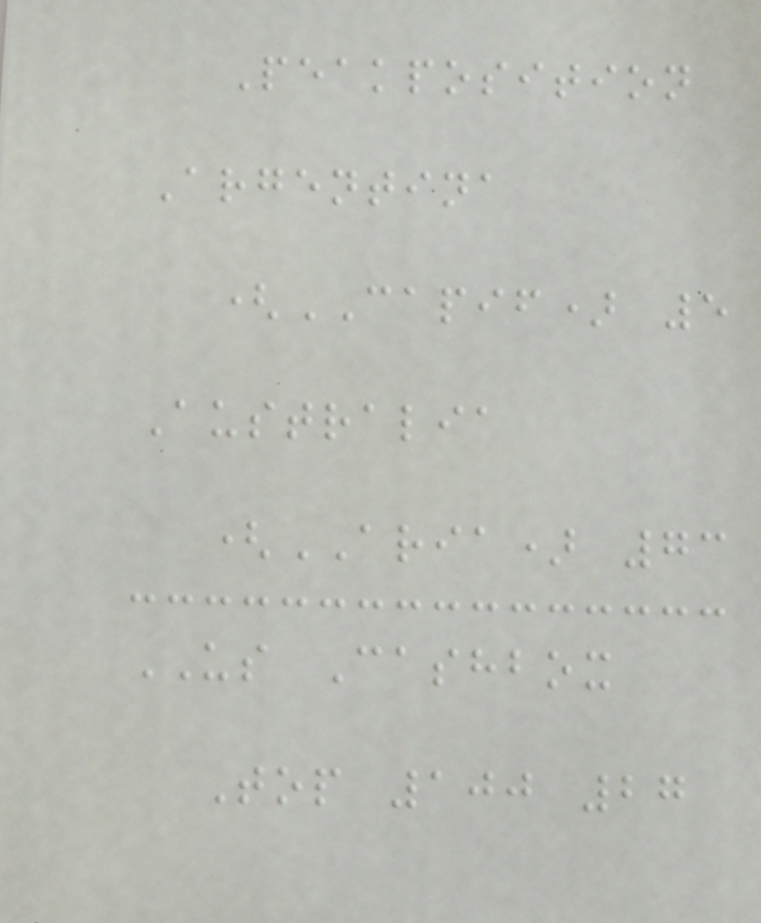Peakposition
Argentina
(CAPIF) 5
Australia
(ARIA) 73
US Cashbox
Top 100 27
